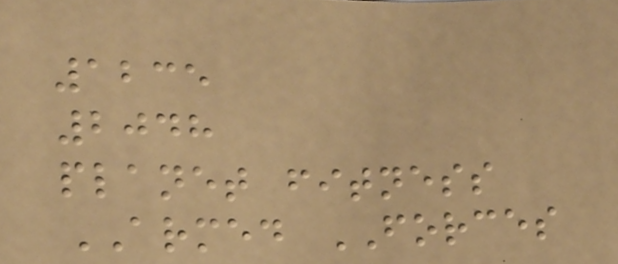1235
2048
planet fitness
ARMED FORCES
